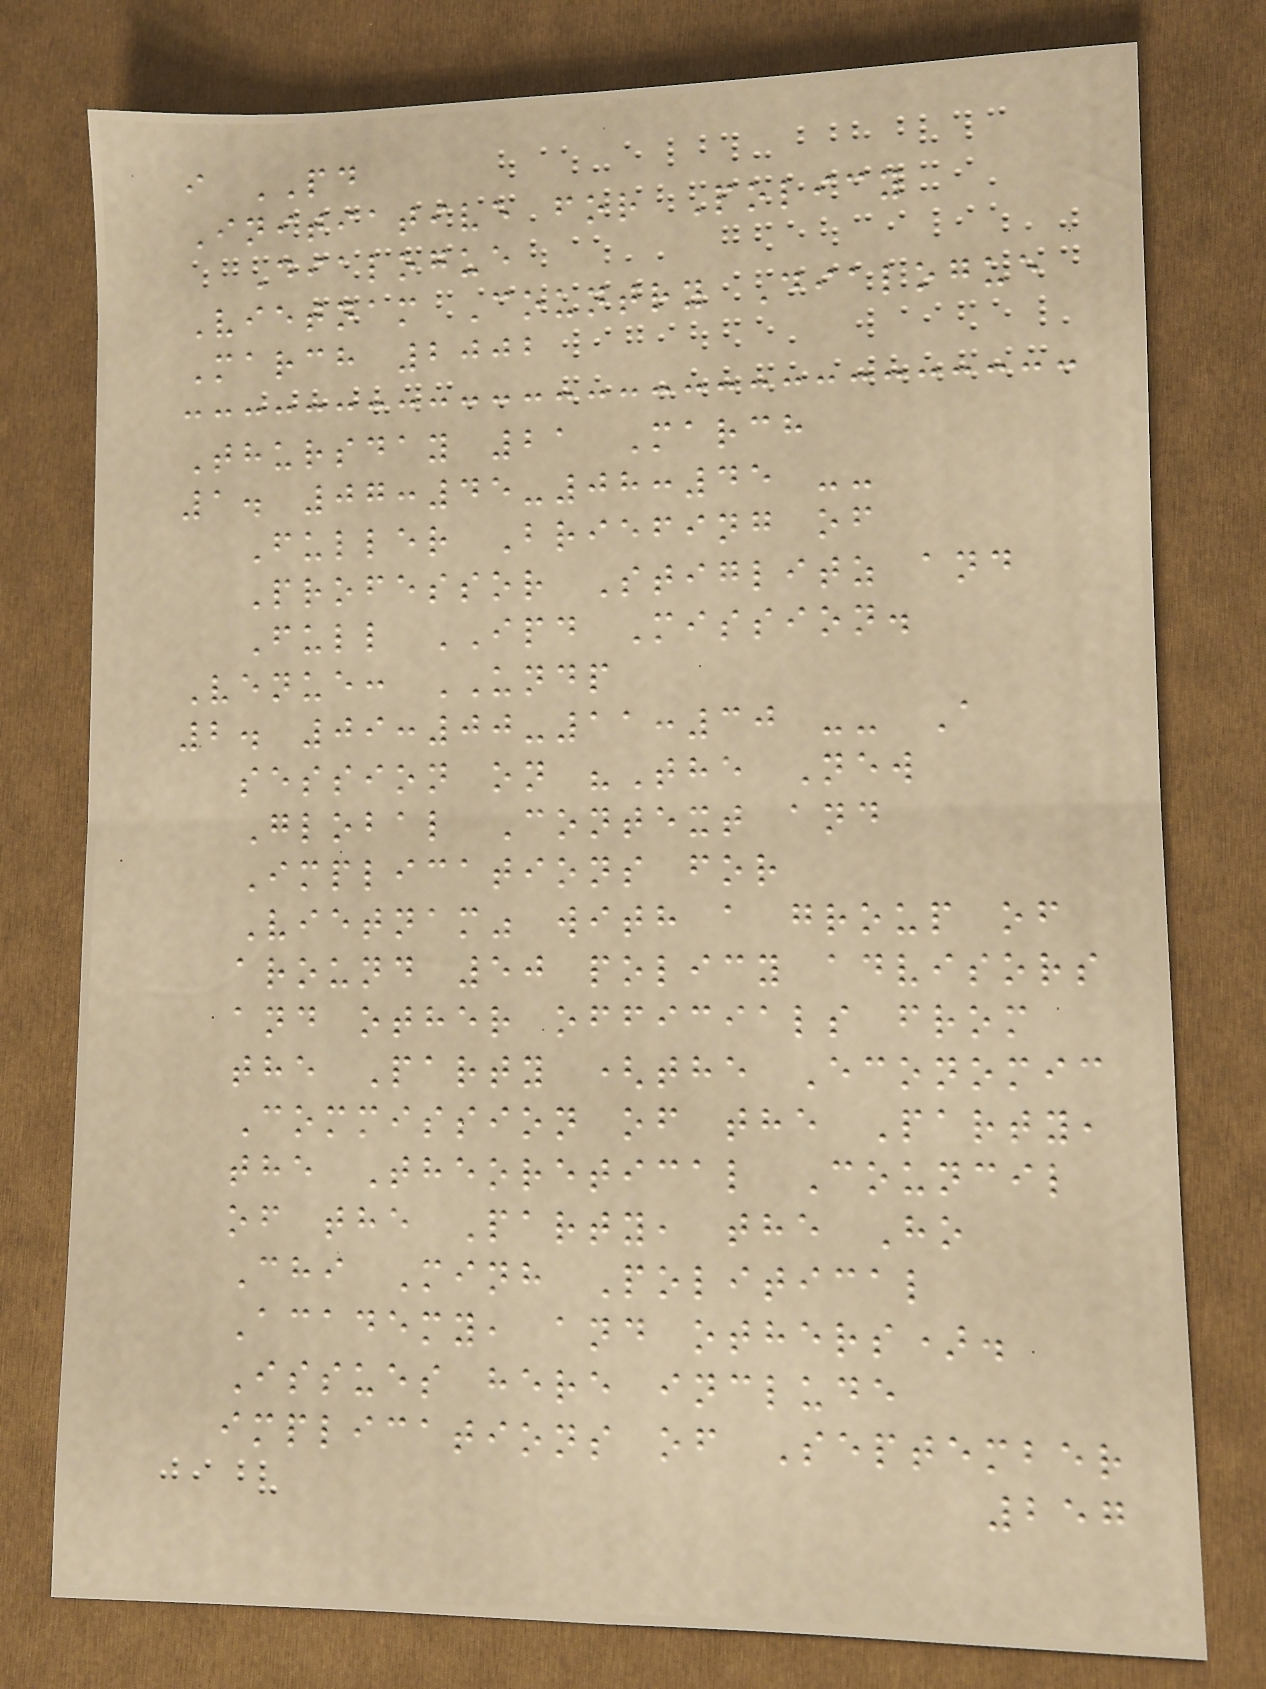i PD
Initiative for Policy
Dialogue
Vietnam Country Dialogue
March 2002
Thursday 21 March
1. 07:45-08:45 --
Fuller Briefing of
Professor Stiglitz and
Full IPD Mission.
Venue: UNDP
2. 09:00-11:30 -- A
session on "The New
Global Context and
Implications for
Vietnam" with a group of
around 50 policy advisors
and other officials from
the Party (the Economic
Commission of the Party,
the Theoretical Council
of the Party, the Ho
Chi Minh Political
Academy, and others).
Issues here include
implications of September
257
